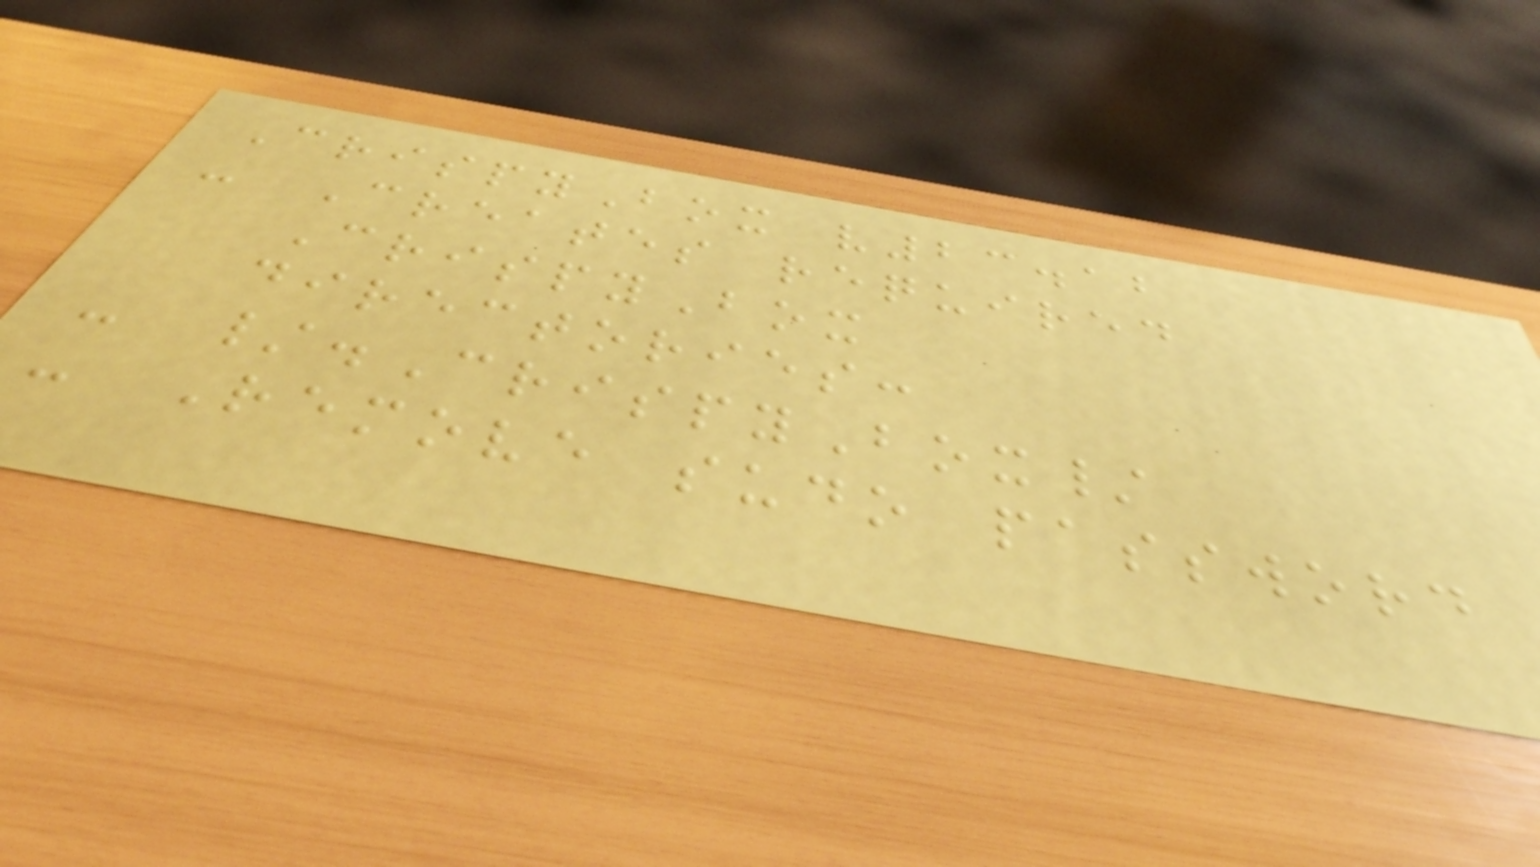CrispyBox v23.12
- Creates required
CrispyBox
directories:
- /.CrispyBox/
- Remove sudo password
